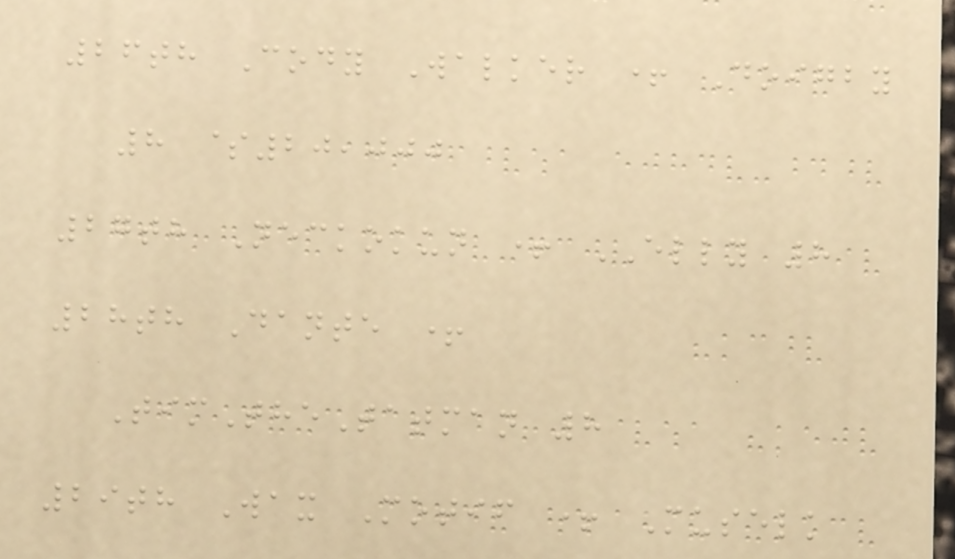26th Cody Walker + Doigby
8 $20,000
27th Neckokun + ELLY 8
28th Dante +
TimTheTatman 8
29th Wax Motif + Muselk
